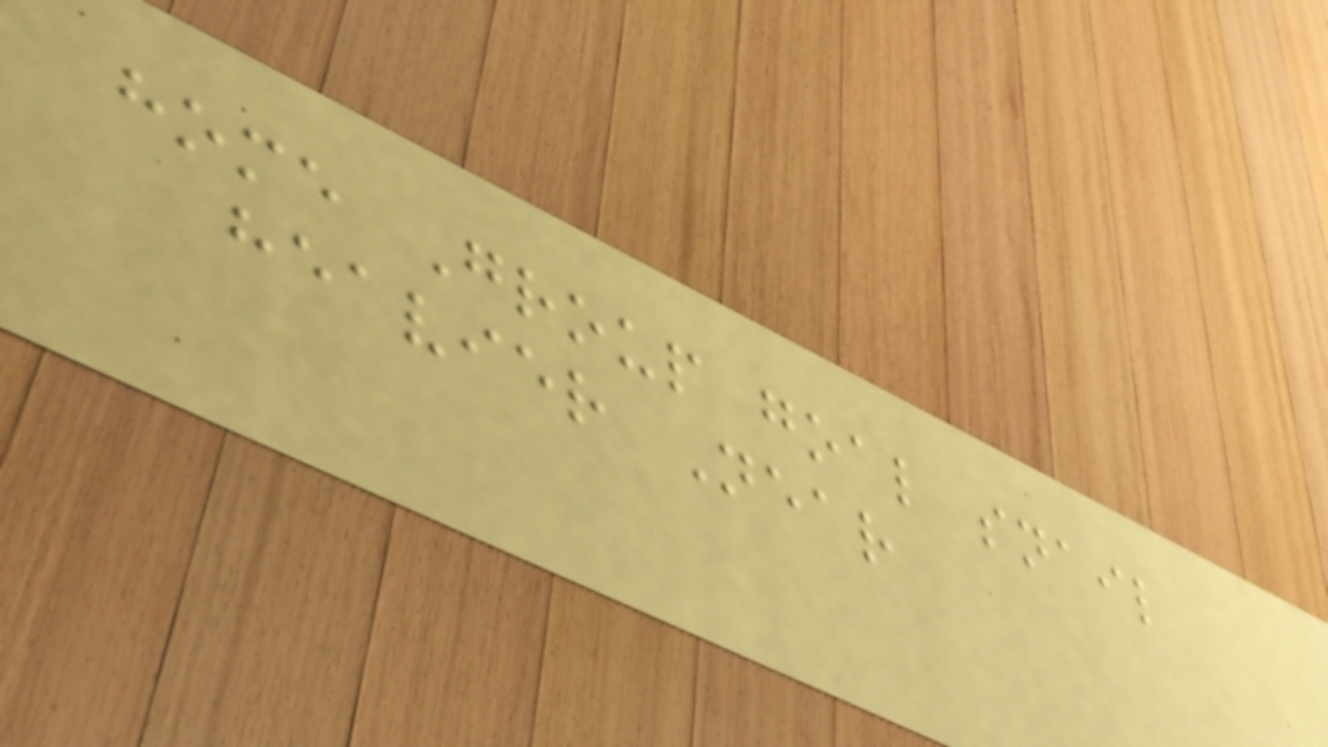home Group goal snail
heavier Near
